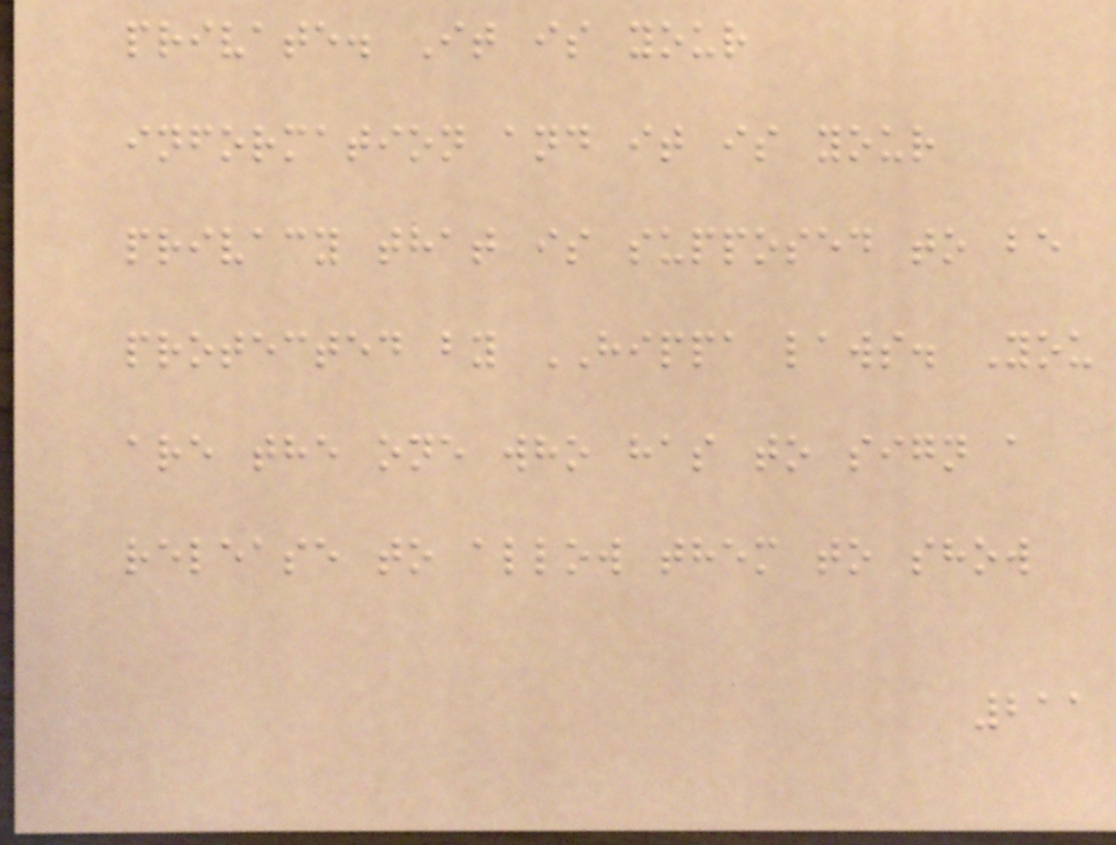private. It is your
information and it is your
privacy that is supposed to be
protected by HIPPA laws. You
are the one who has to sign a
release to allow them to show
211
